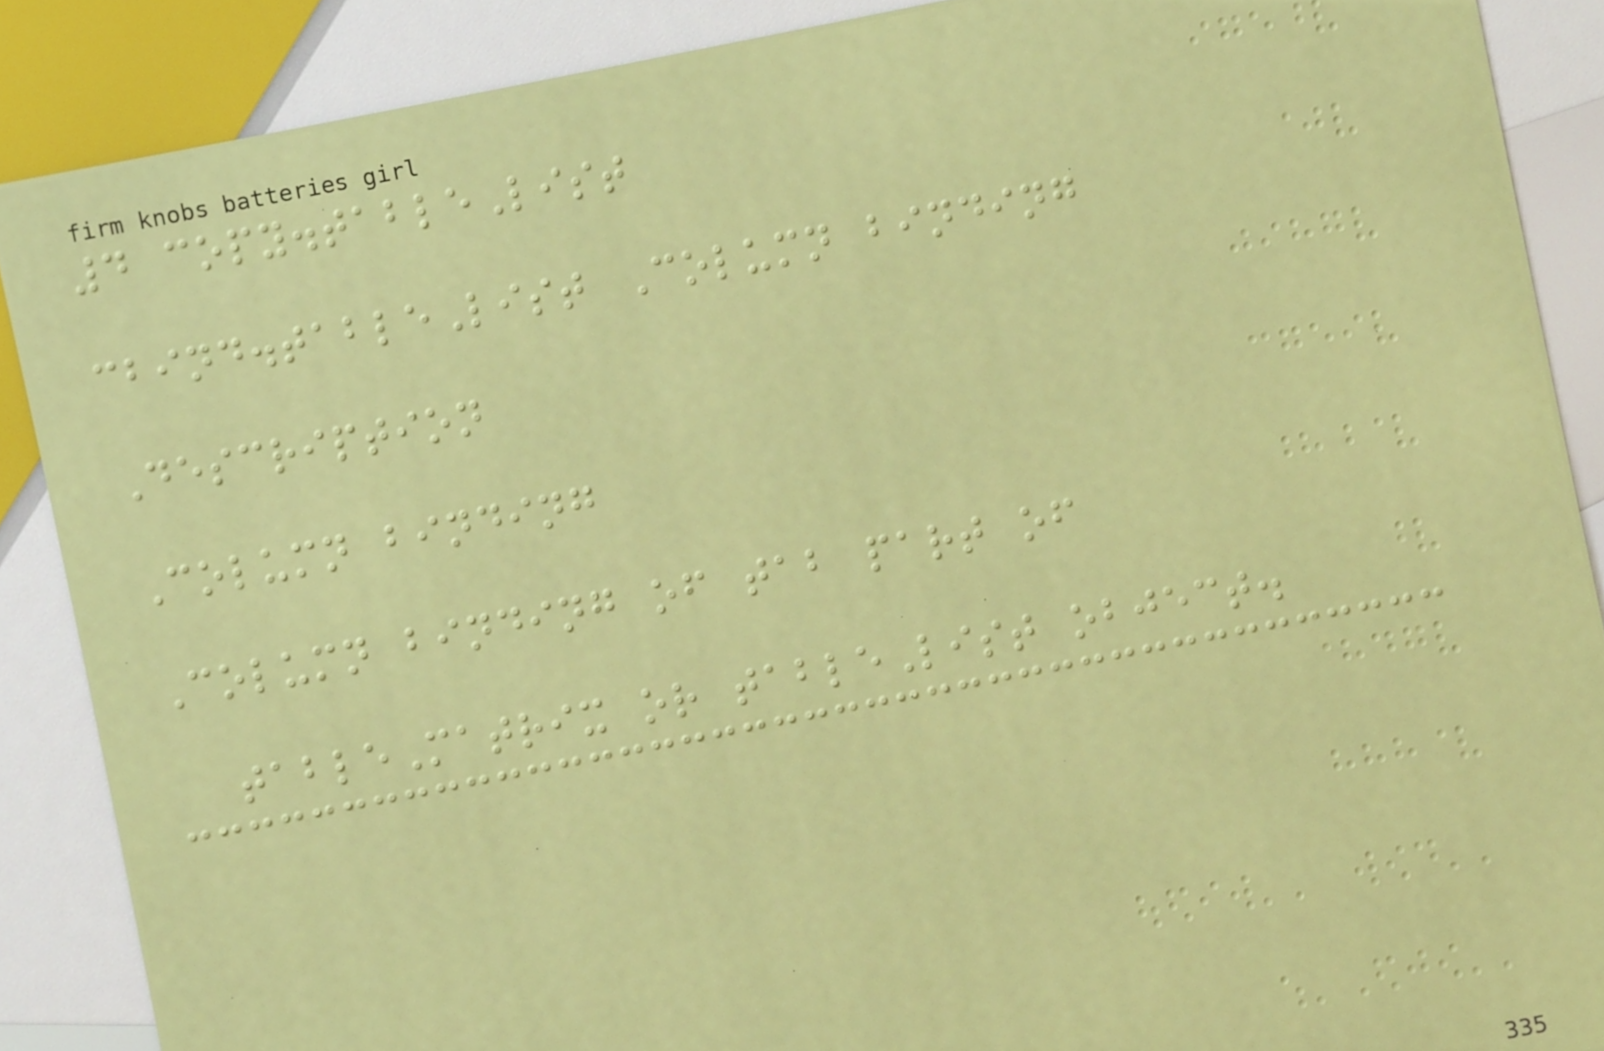4 copy.tableList
cbind.tableList Column binding
Description
Column binding
Column binding of tab part of
tableMatrix or tableList object.
